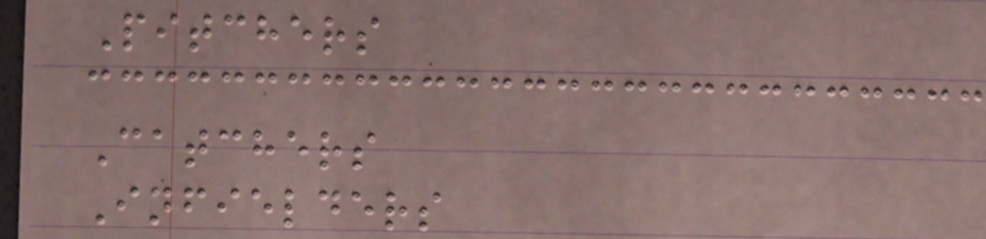Pitchers
Catchers
Infielders
